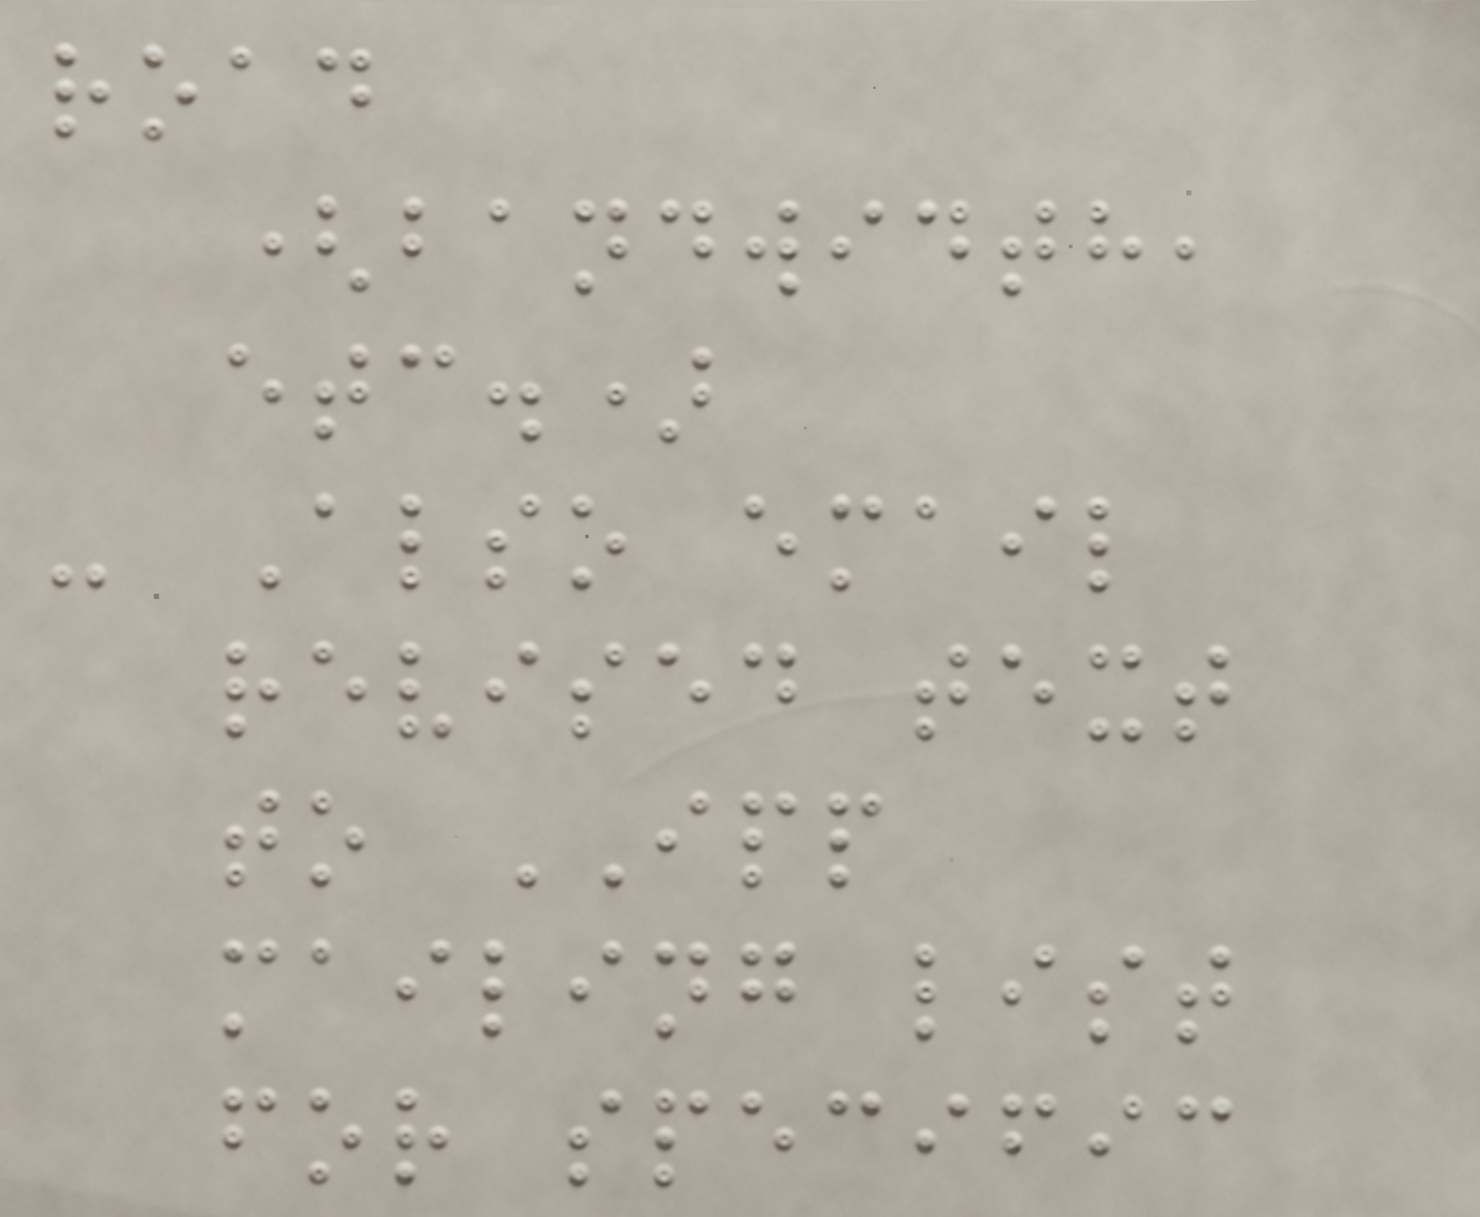road
(bandwidth,
etc.)
- Also email
revised text
to IPP
mailing list
for specific
